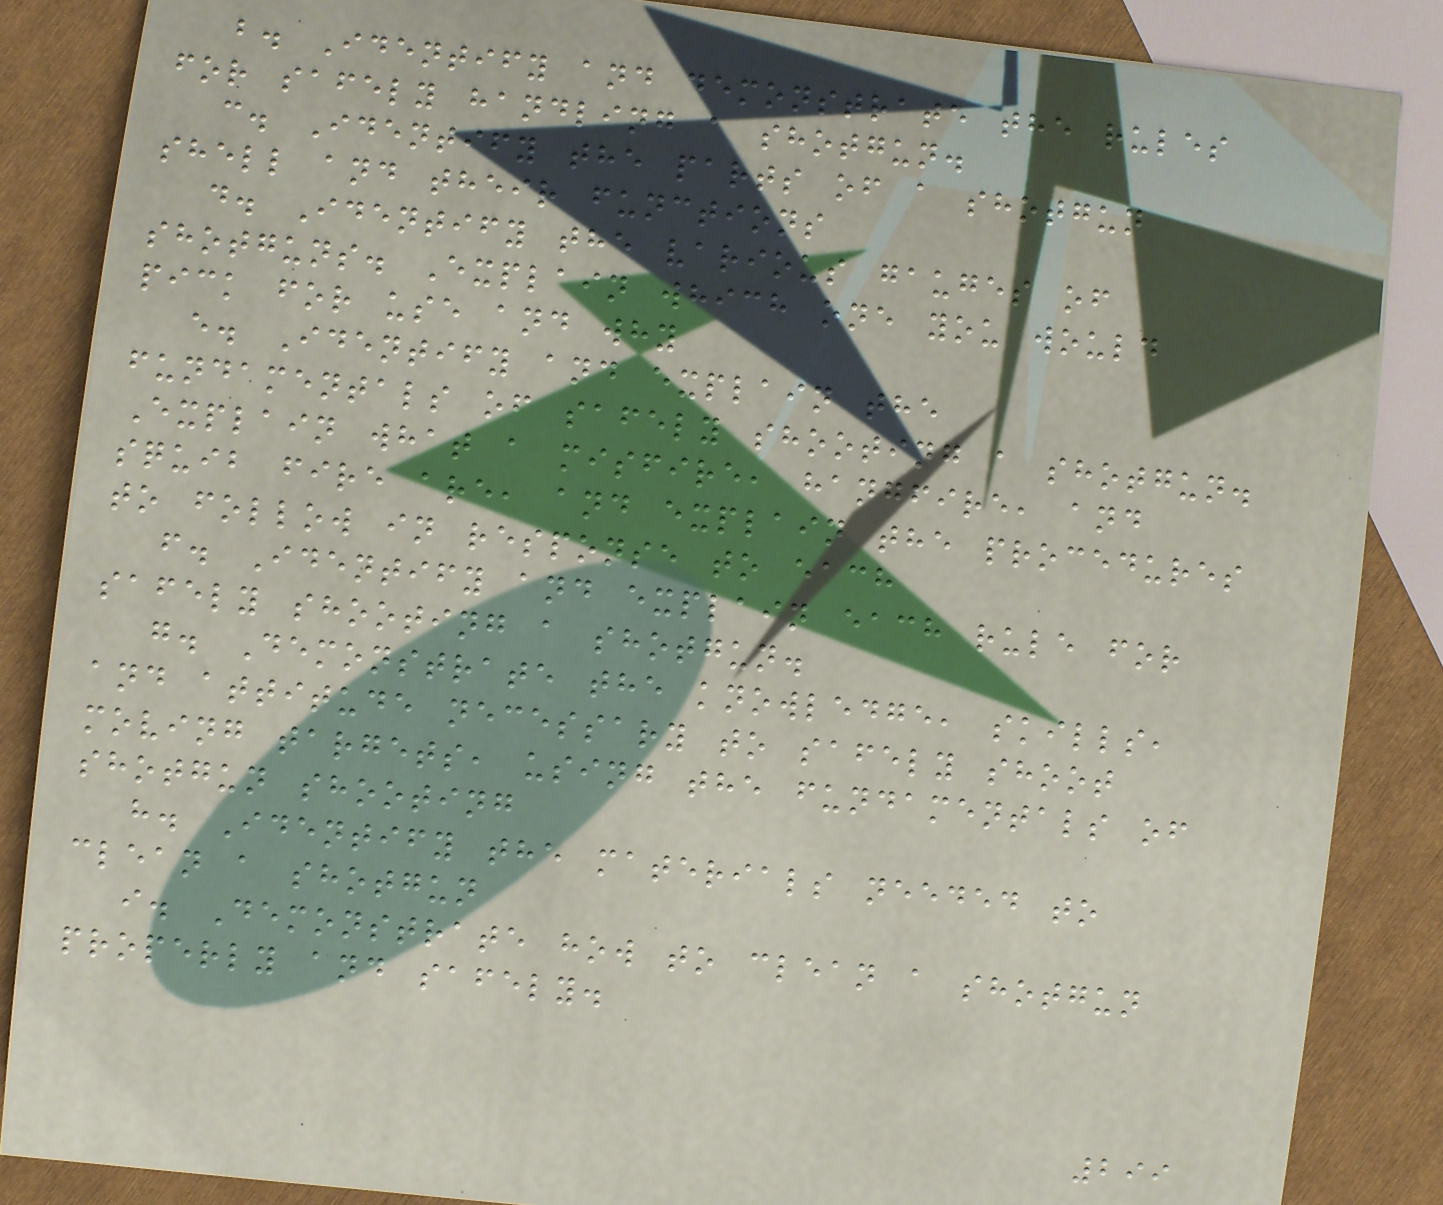b. Identify and demonstrate the rules
for safely handling a shotgun.
c. Identify the parts of a shotgun
shell and their functions
d. Identify the various gauges of
shotguns. Explain which one you would
pick for use and why
e. Identify and explain the
fundamentals of safely shooting a shotgun.
Explain what a misfire, hangfire, and
squib fire are, and explain the procedures
to follow in response to each
f. Identify and explain each rule for
safely shooting a shotgun.
g. Demonstrate the knowledge, skills,
and attitude necessary to safely shoot
moving targets, using the fundamentals of
shotgun shooting
h. Identify the materials needed to
clean a shotgun
i. Demonstrate how to clean a shotgun
properly and safely.
299
